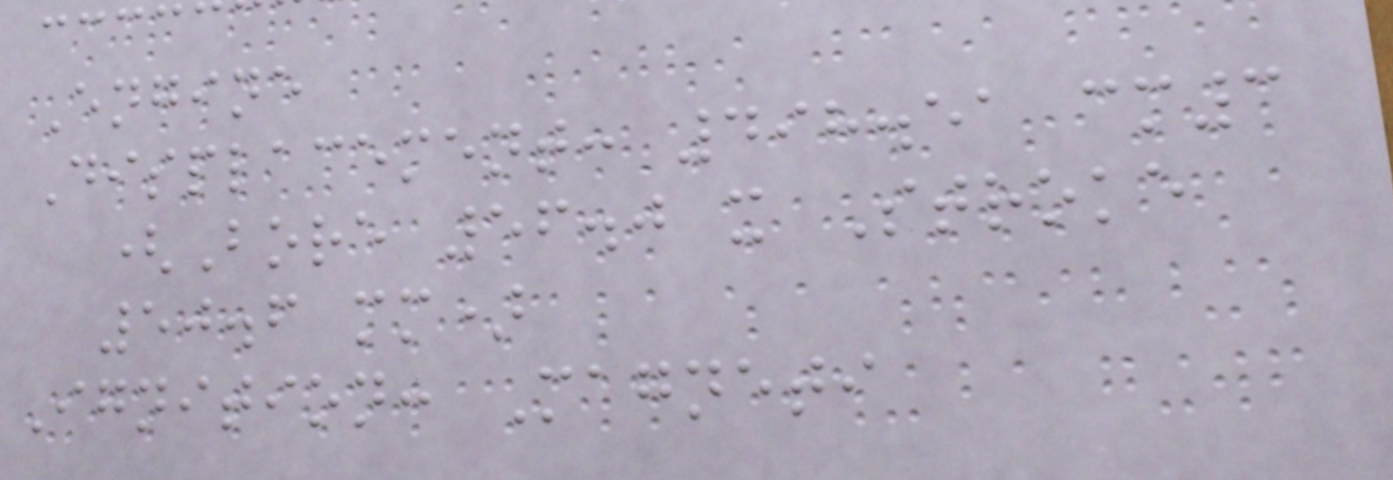Engine
Displacement: 498.51 cm3
(Bore 56.0 x Stroke
50.6 mm)
Ignition: Magneti
